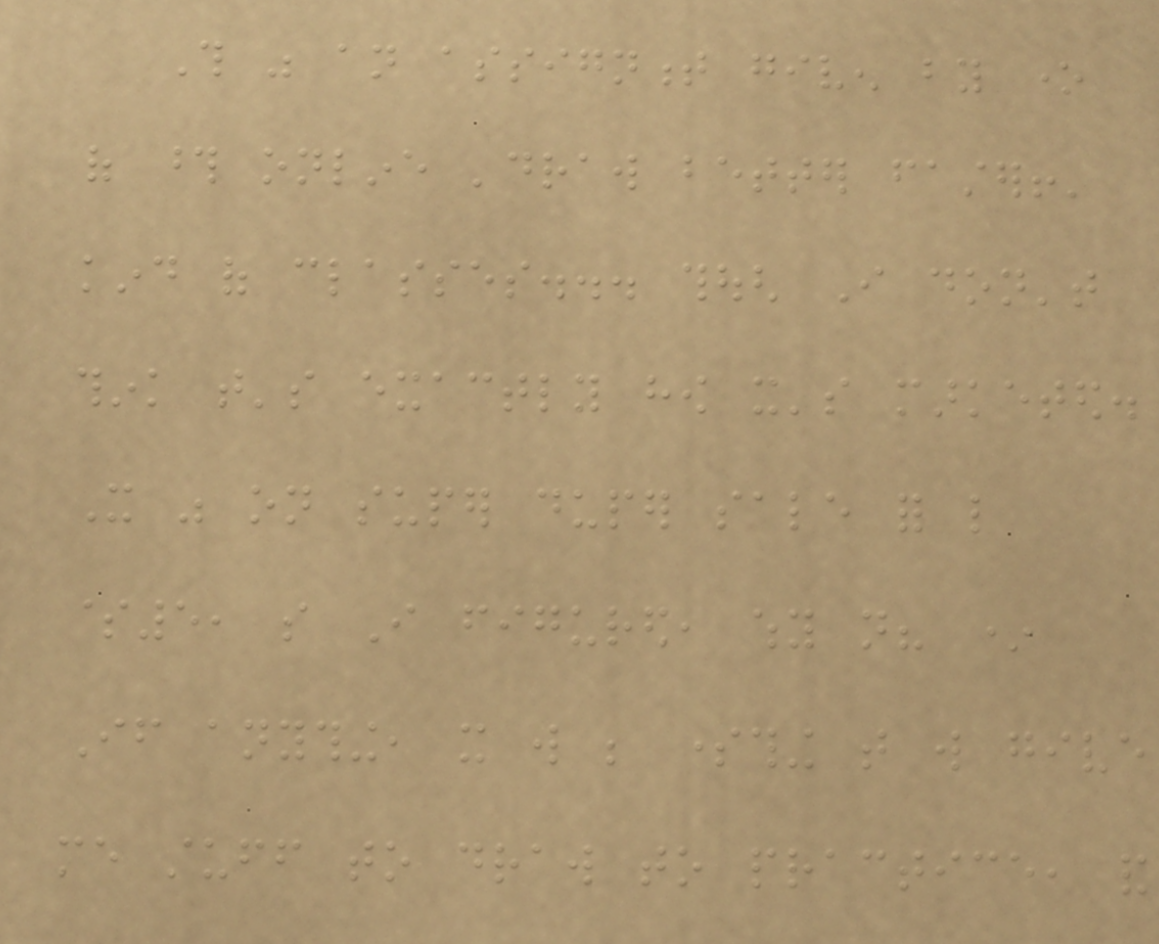This was an assignment given by one
of those online 'draw better faster!'
kind of classes... though I don't
think that's exactly how it's marketed.
It was on super duper sale for like
$5, so I figured, why not? *
If anything, it will be something that will give
me stuff to draw to practice, and
